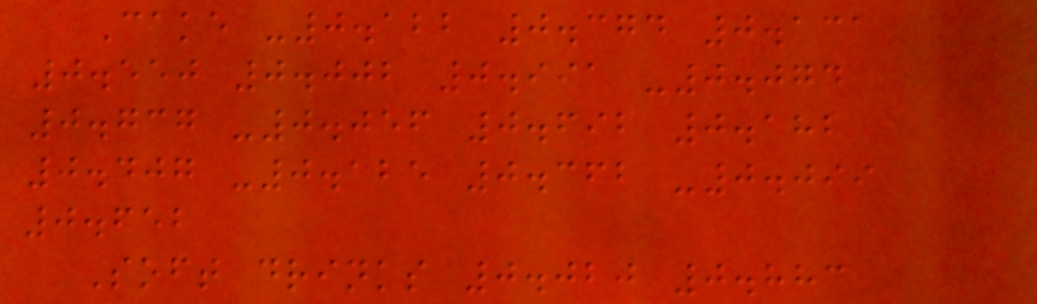Cake -0.122 0.374 0.131
0.550 0.002 0.991 -0.074
0.737 -0.056 0.692 0.182
0.407 -0.125 0.362 -0.099
0.652
Soft drinks 0.020 0.883
